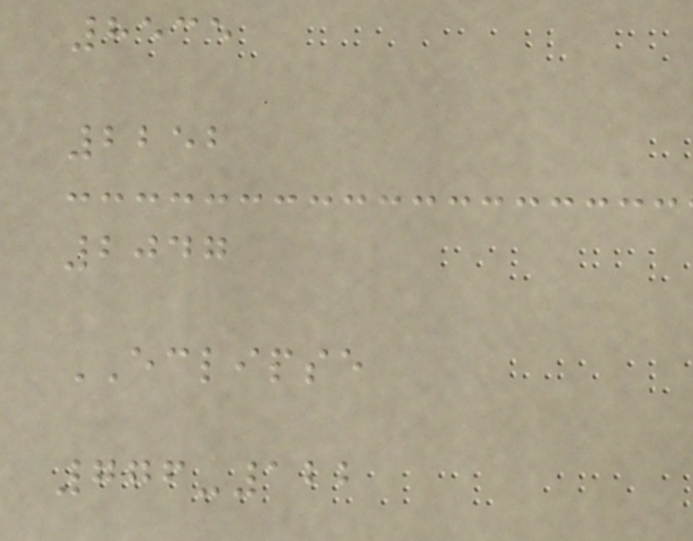8535
2252
2047
ECLIPSE
776-122
